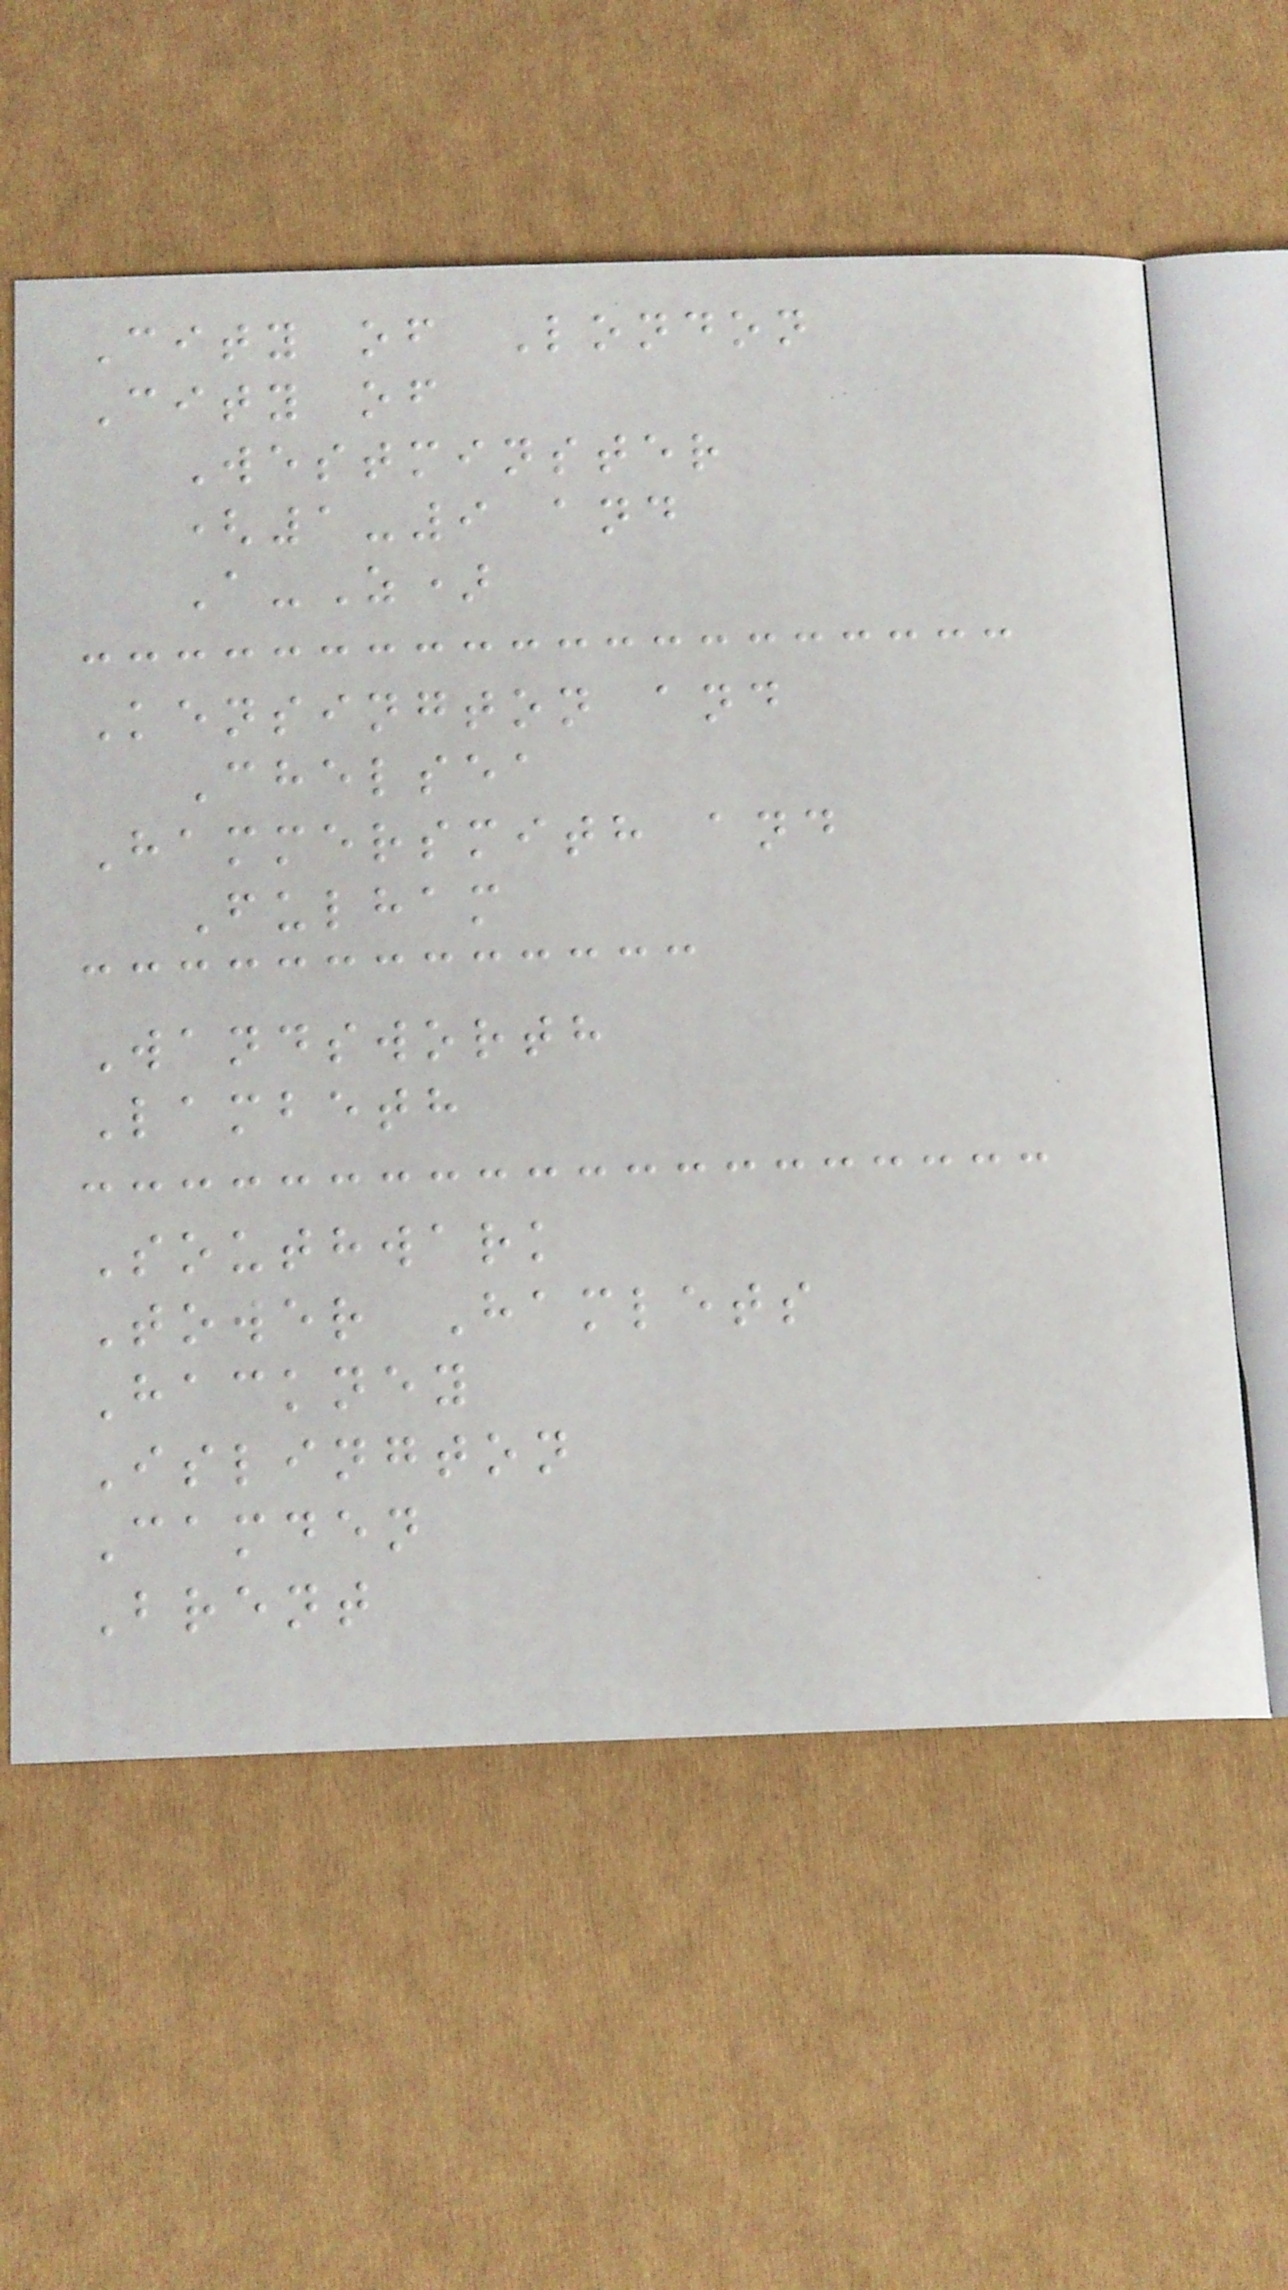City of London
City of
Westminster
(1-9 and
A-Z)
Kensington and
Chelsea
Hammersmith and
Fulham
Wandsworth
Lambeth
Southwark
Tower Hamlets
Hackney
Islington
Camden
Brent
